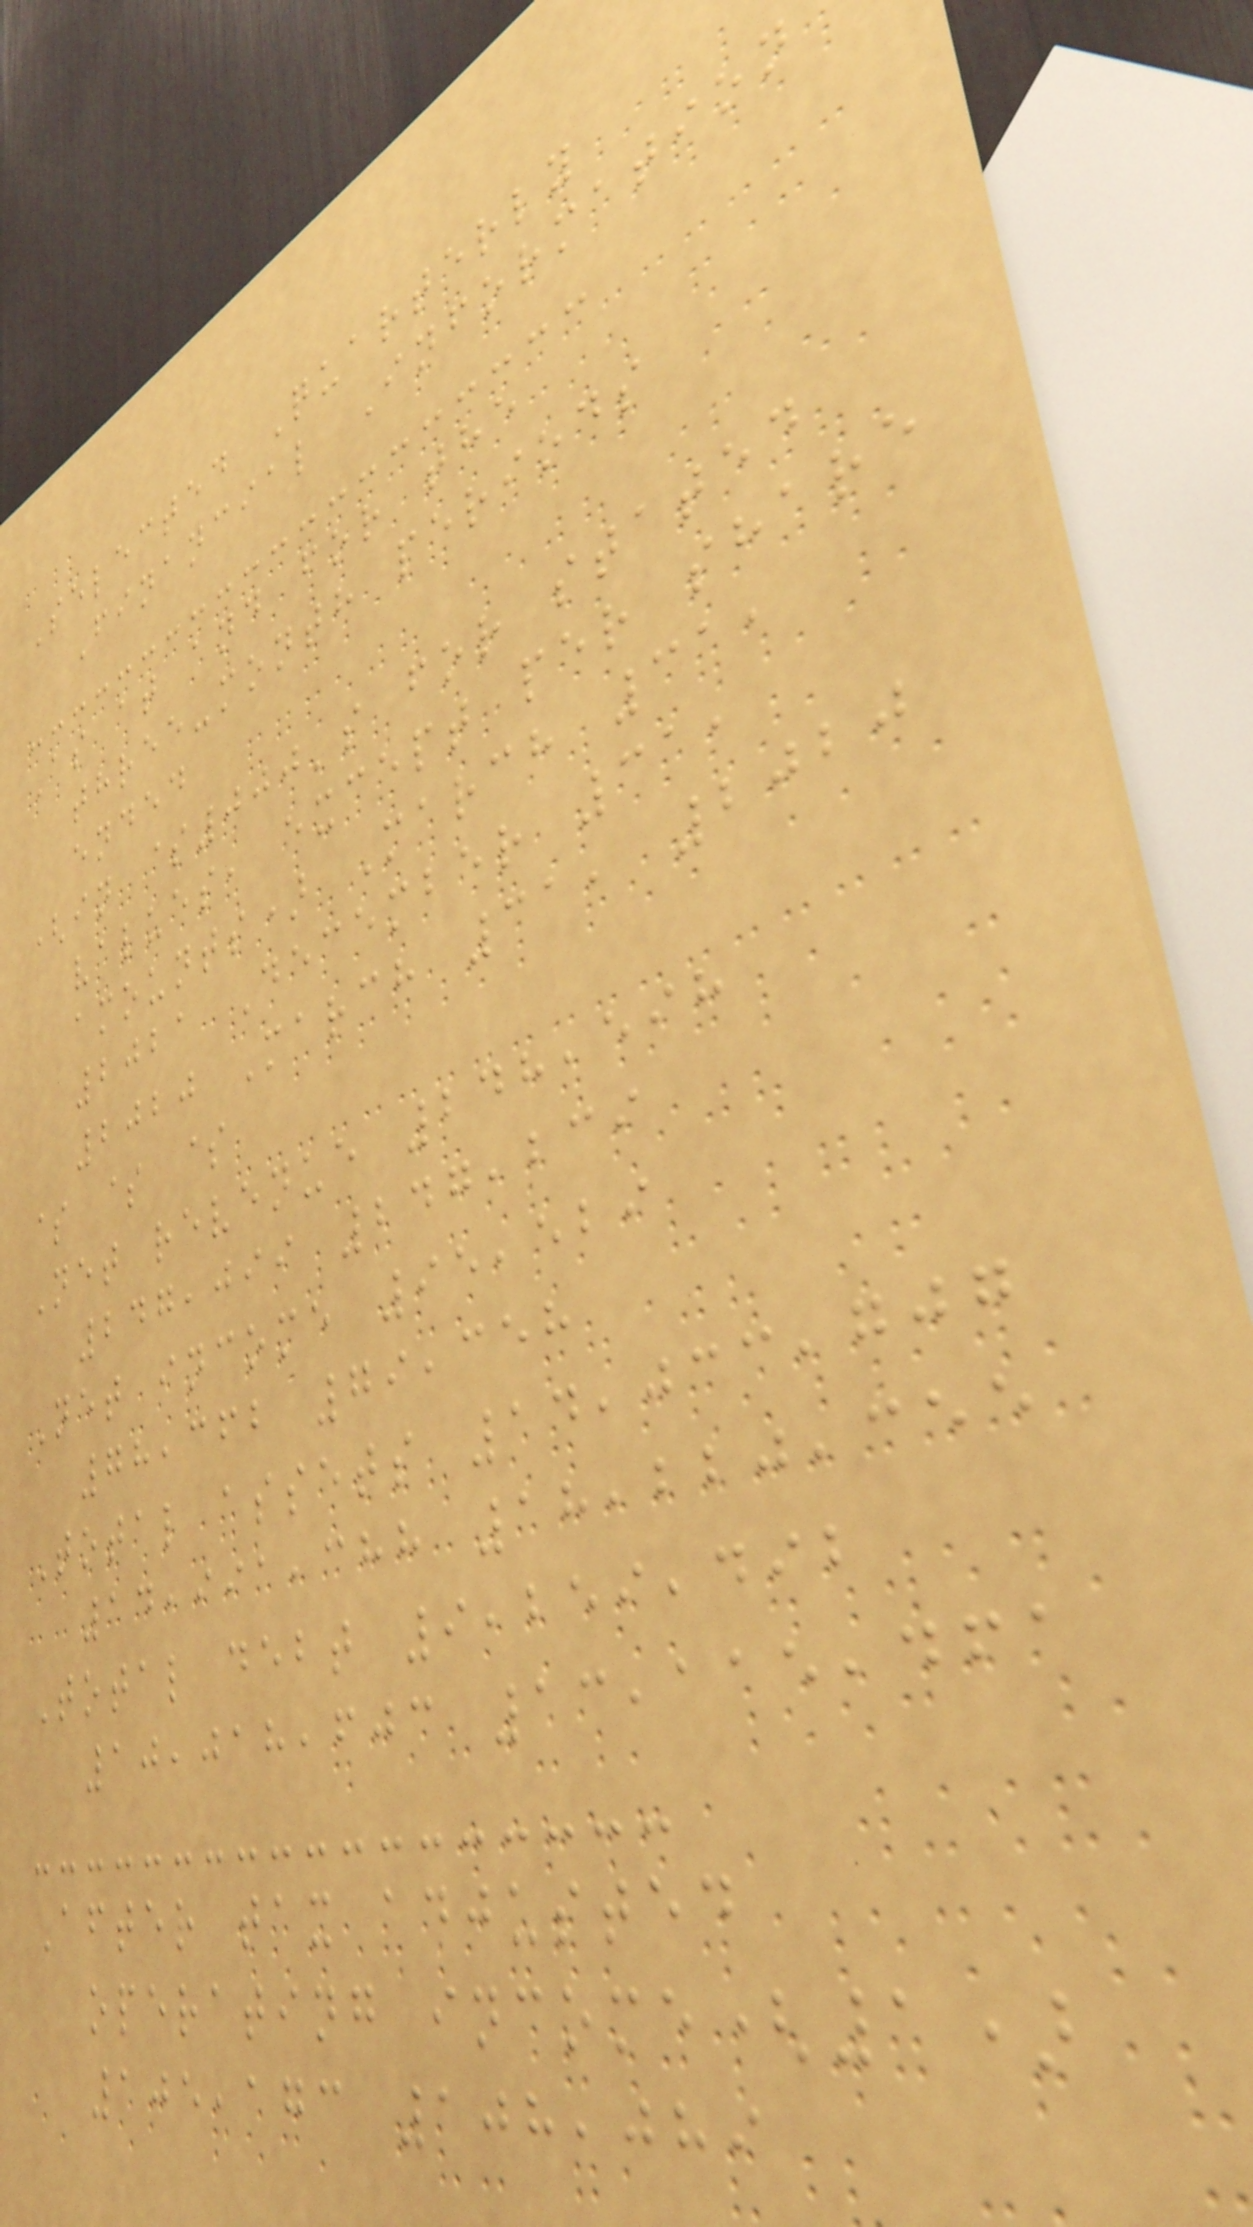Selected Quarterly
Financial Information
As at and for the
three-month periods
ended
(in $000's for stated
values, except per share
amounts) March 31,
2021 December 31,
2020 March 31, 2020
$ $ $
Net revenue 248,598
247,099 247,239
Net income 95,529
78,362 79,358
Total assets 14,033,707
14,991,388 18,220,355
Total debt 9,259,492
10,018,603 13,115,461
After tax adjusted
operating income(1)
105,173 108,089
